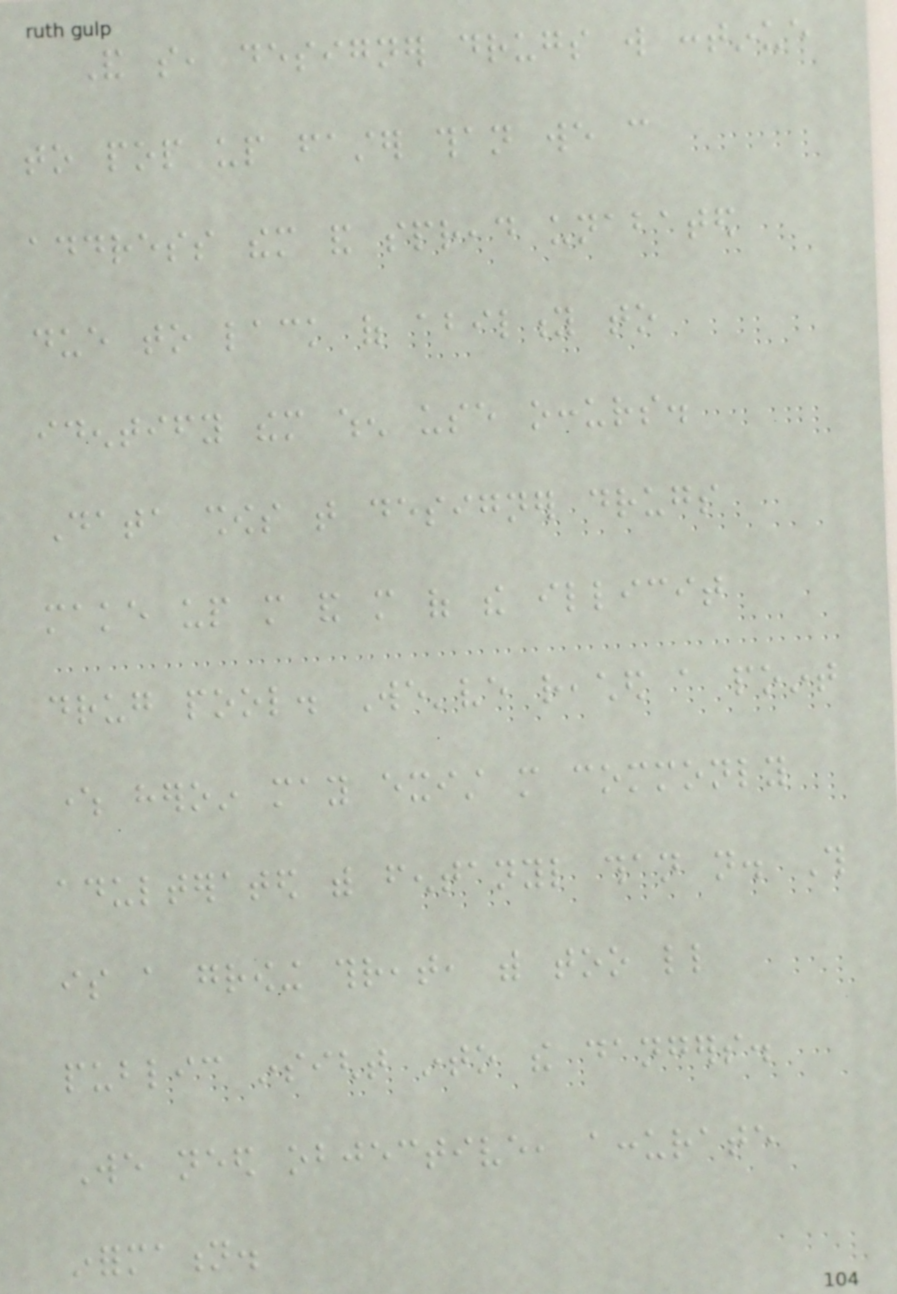And so, designer drugs will continue
to pop up faster than we can
address them and spread unabated
due to lack of ability to
identify them when use occurs.
Data shows that designer drugs
make up more and more of the illicit
drug pool. We've reached a point
where heroin may exist more commonly
adulterated with fentanyl than not. This
is a growing threat, with too little
public insight into the dangers.
We need objective, accurate
information.
